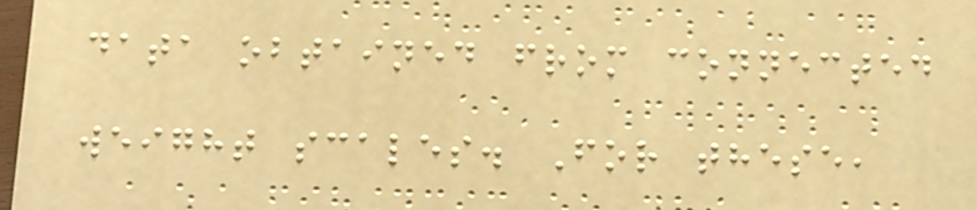data obtained from connected
weight scales. For these,
